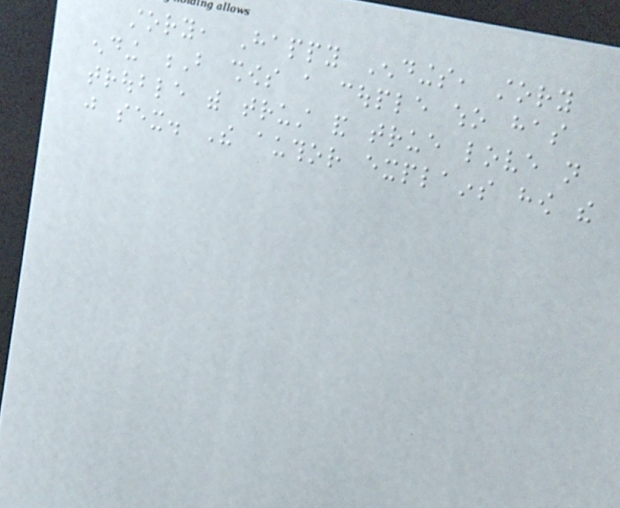story, Happy Endings, story
ending B shows a couple who has
trouble with trust and true love not
just sex. The author explains how the
